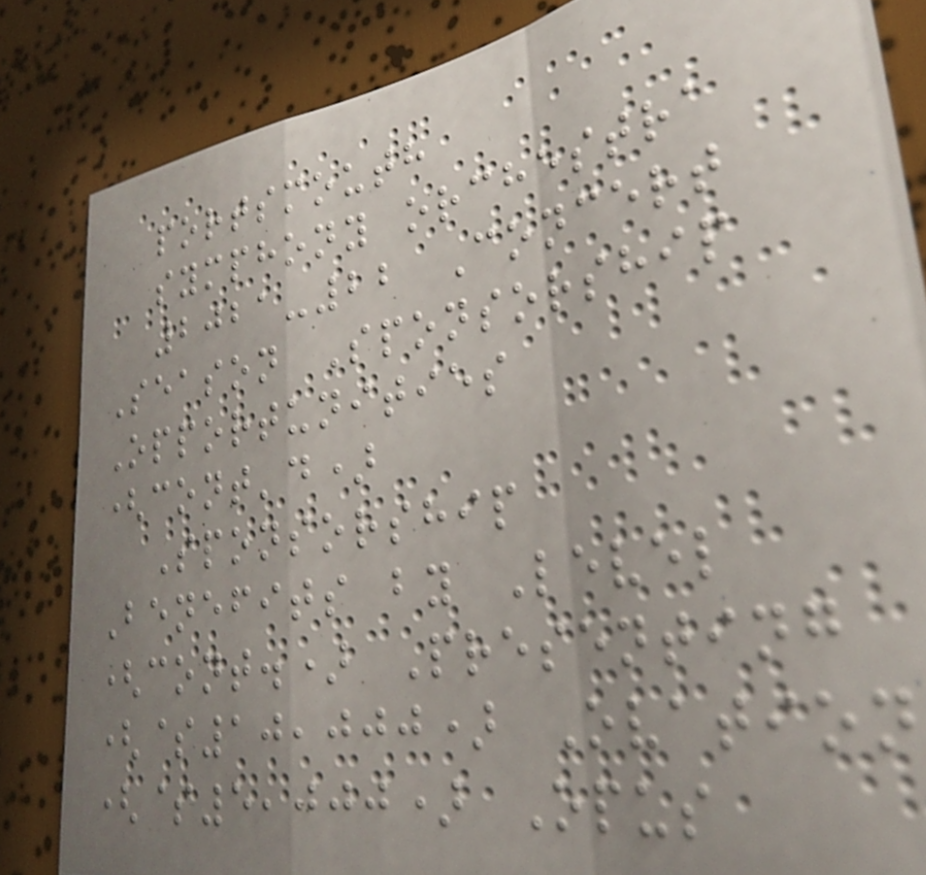portsmouth
symphony orchestra
2021-22 Concert
Season Sponsorship
Opportunities
(cont'd)
Sponsorship
Benefits by Level
(cont.) Presenting
($10,000) Ovation
($5,000) Opus
